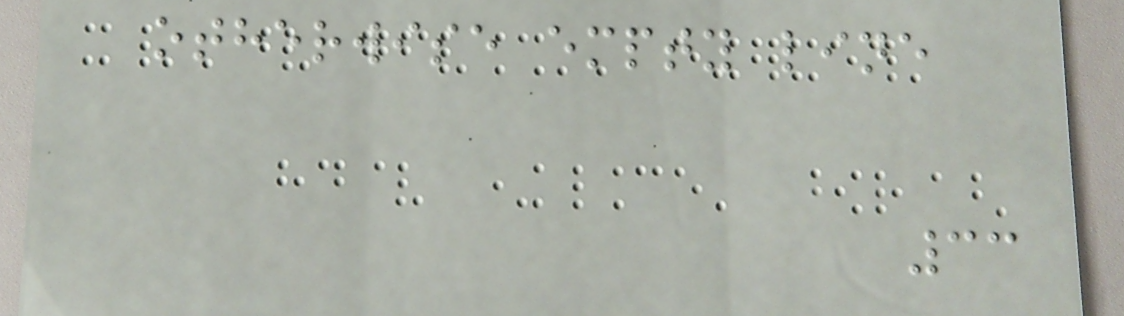otherwise empty line
33
